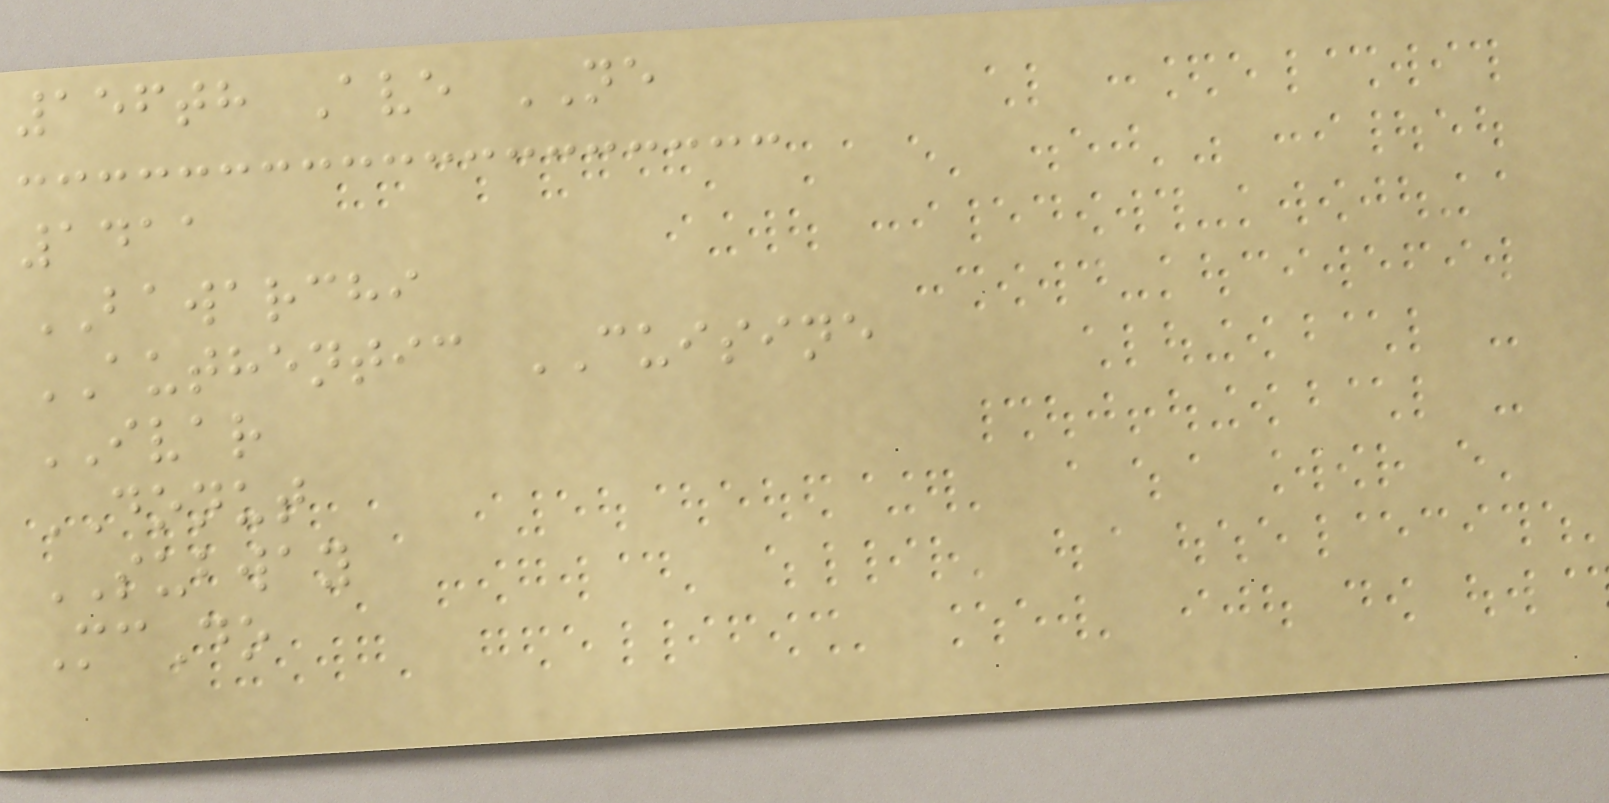156th Ave NE
1411
BAWARCHI
AUTHENTIC CUISINE
IVAR
DONUT
SUBWAY
McDo
